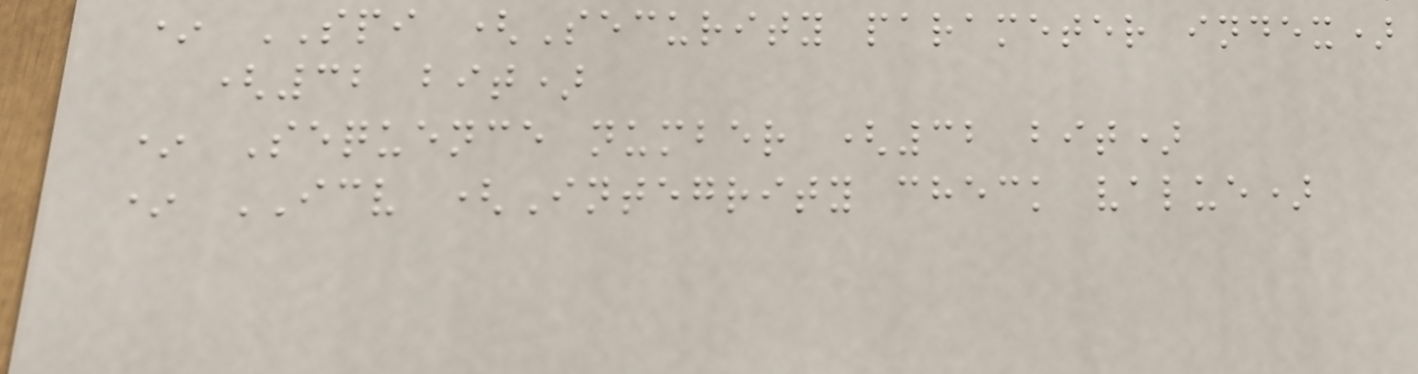* SPI (Security parameter index)
(32 bit)
* Sequence number (32 bit)
* ICV (Integrity check value)
